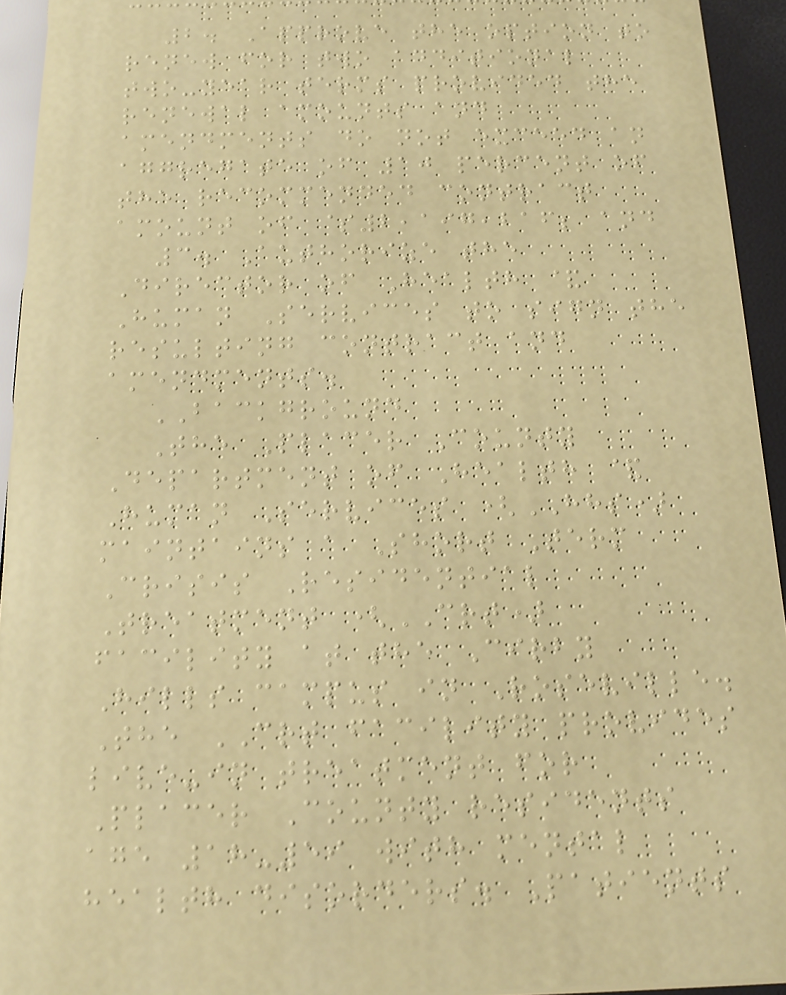2. Approve the option to
renew for two additional
two-year terms provided the
renewal amounts and
amendments do not exceed an
aggregate of 10 percent of
the recommended contract
amount of $2,197,216; and
3. Authorize the
Director of Health &
Human Services to sign the
resulting contract and
amendments.
BACKGROUND
The Placer County
Department of Health &
Human Services (HHS)
maintains a Short Term
Crisis Residential
Treatment (CRT)
facility at the Cirby
Hills campus in Roseville.
The CRT facility provides
live-in treatment for
Placer County residents
age 18-59 with mental
health disorders. Patients
